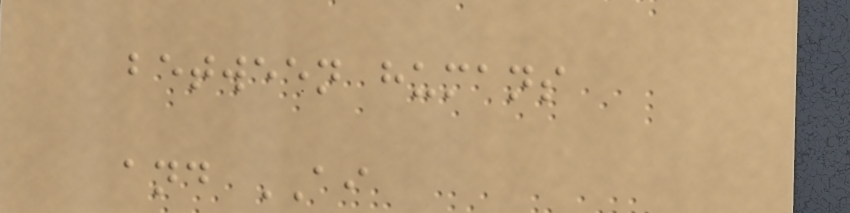between humans
and AI
